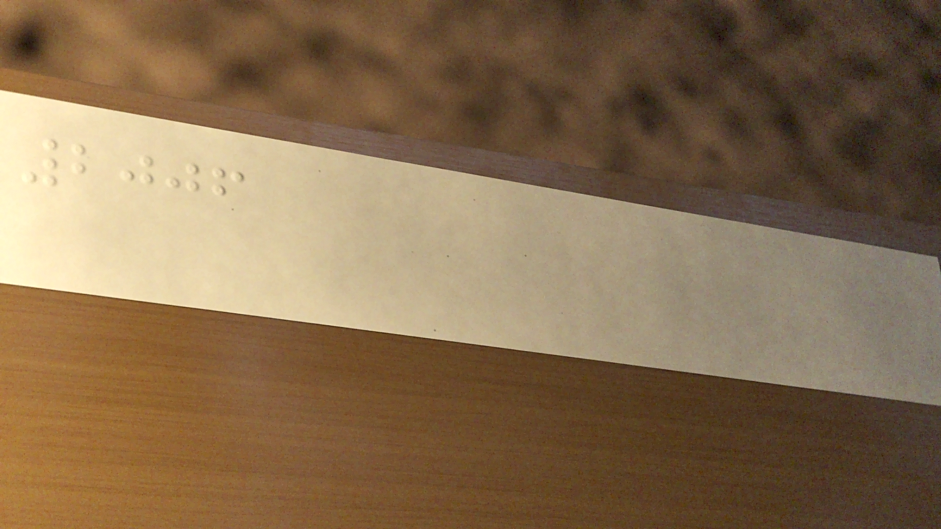2006
